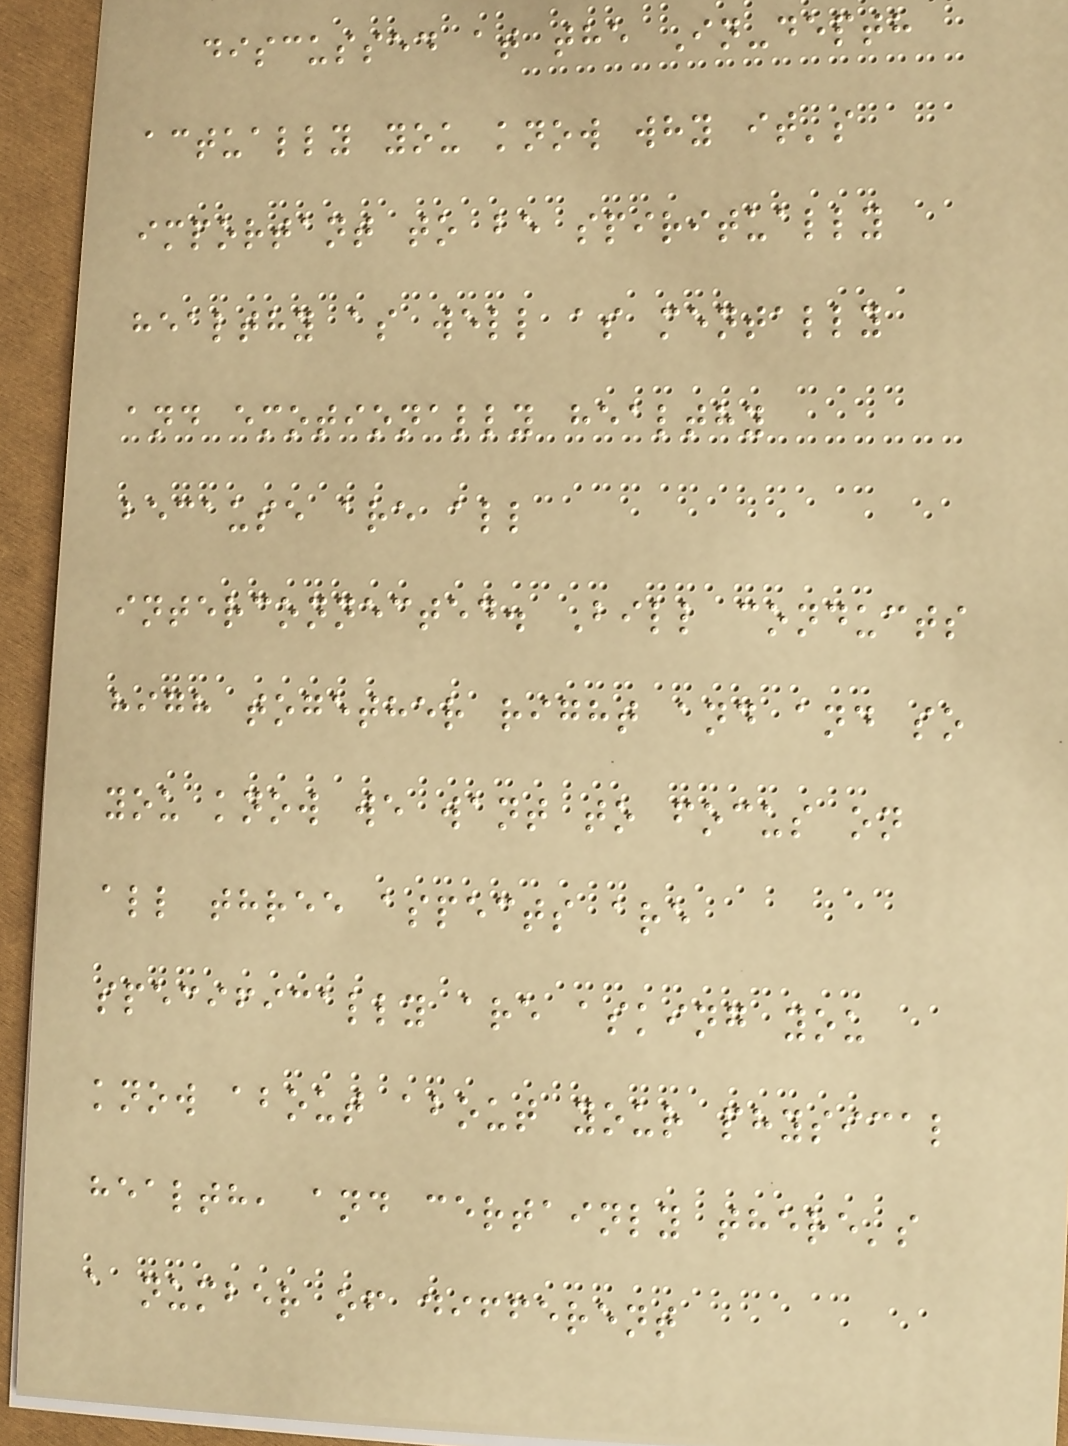discussed at the In-depth
actually you know why it's
important to be spiritually
healthy as well as mentally
and emotionally healthy
because are all
interconnected. Bill conducts
high together right and and so
you know we want to focus on
all three aspects are
specifically are asking you
know about about your physical
health, and certainly there's
a number of different
